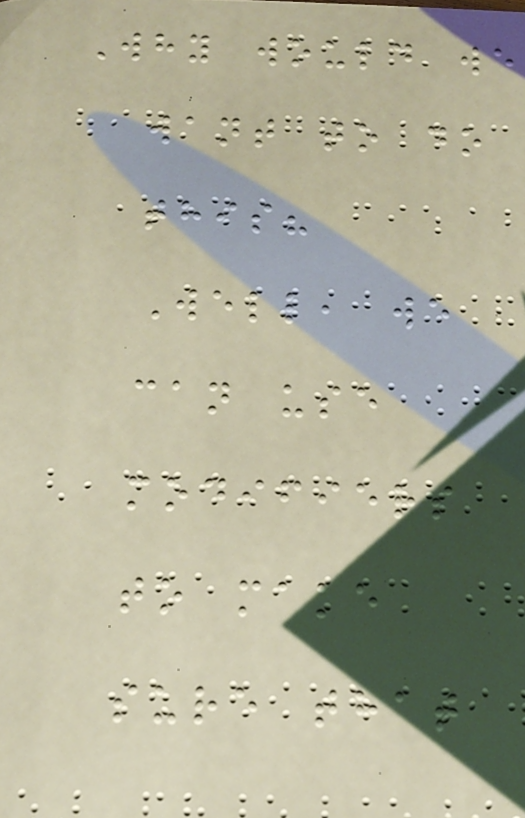Why would we
want to do
this?
Well, we
can use
modifiers
to make
sure that
